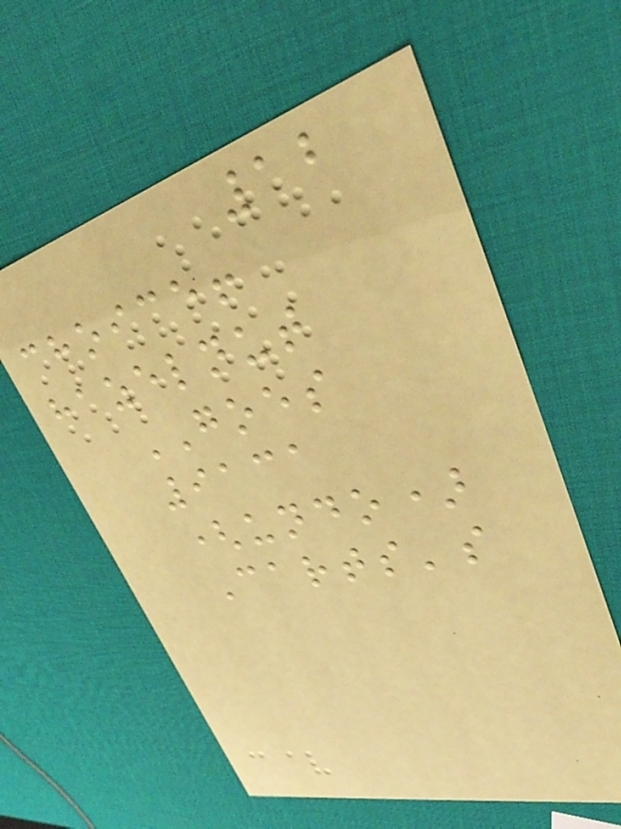12
choice!
hazelnut
GOES
9131
(undo)
Carts's
